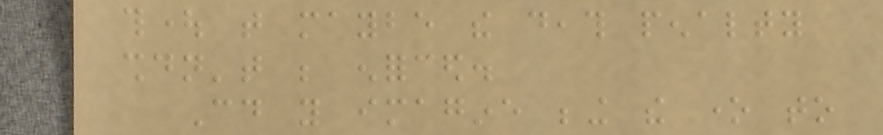thought that maybe the death penalty
shouldn't be enforced.
Could you imagine being the one to
